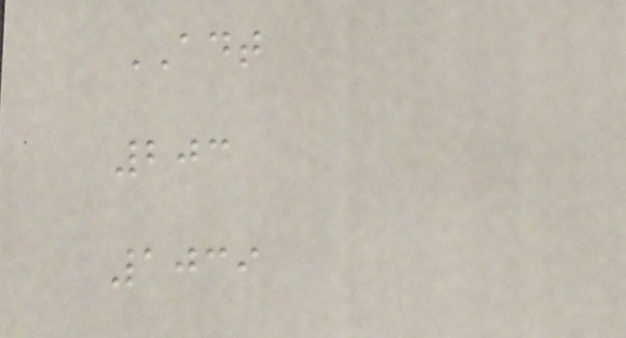ADT
203
1039
